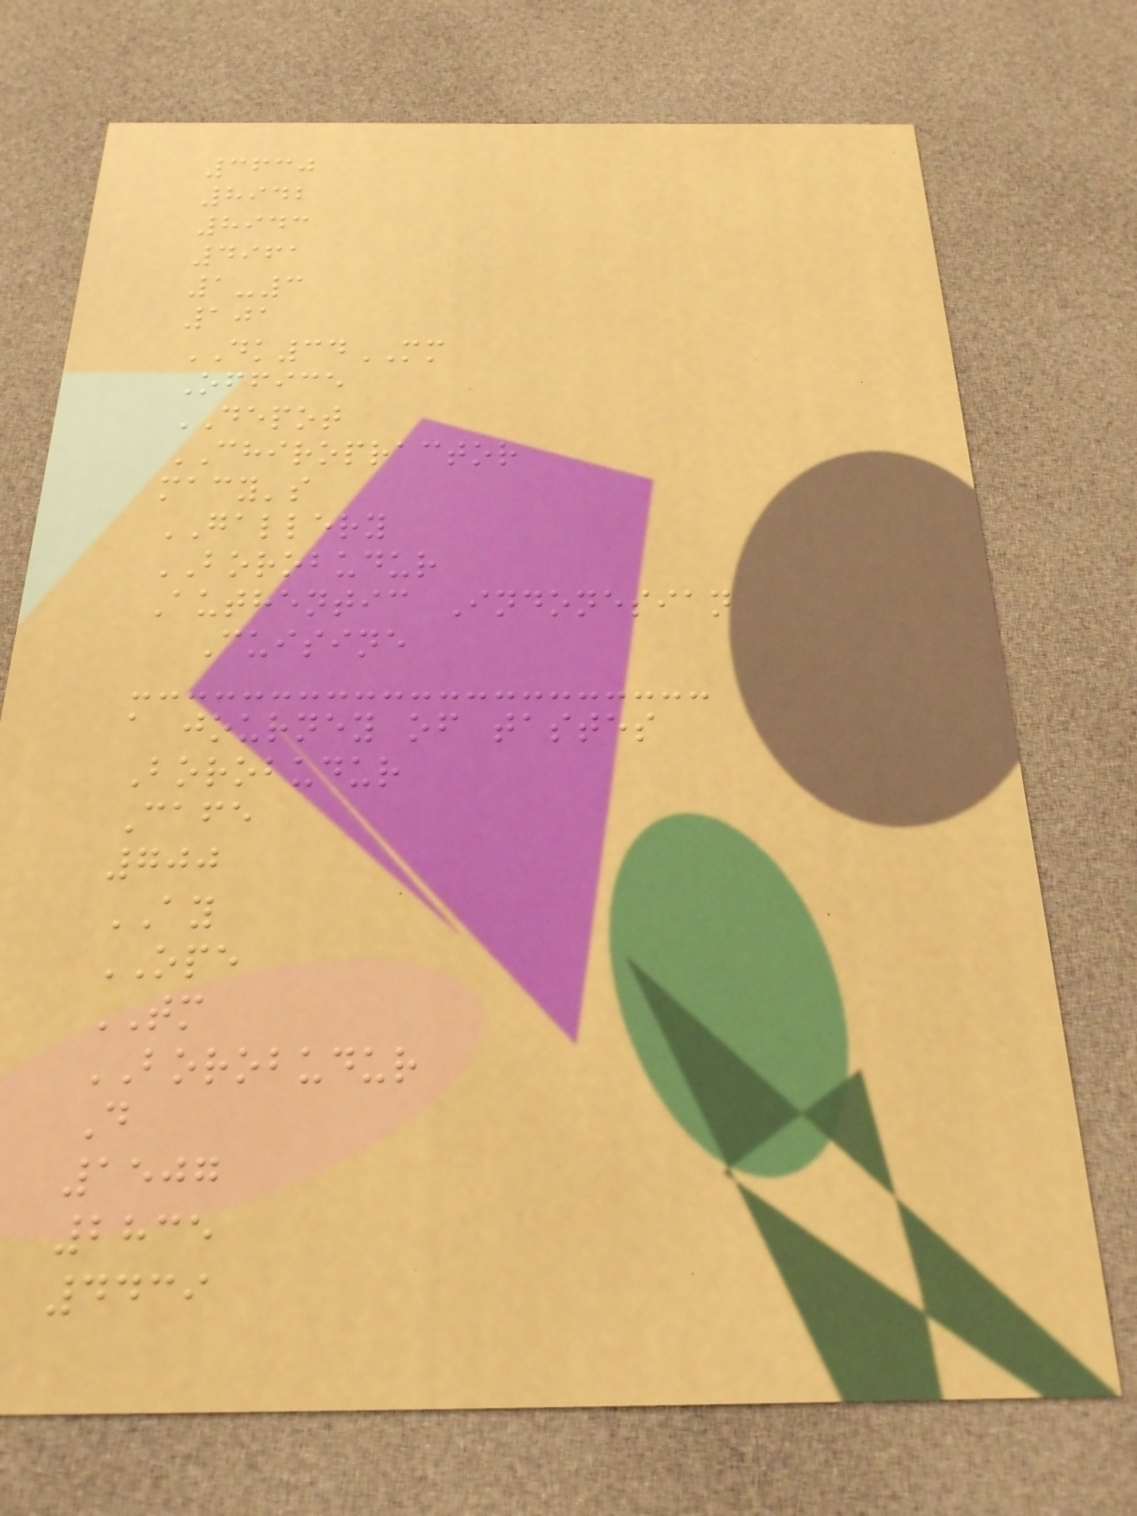3630
8942
8943
4961
1-3
101
DK34MM
Office
DEPOT
CHIROPRACTOR
macy's
GALLERY
BOROBUDUR
Authentic Indonesian
Cuisine
a journey of tastes
Borobudur
Cafe
700
AY
OPE
TM
BOROBUDUR
D
1507
2835
4439
